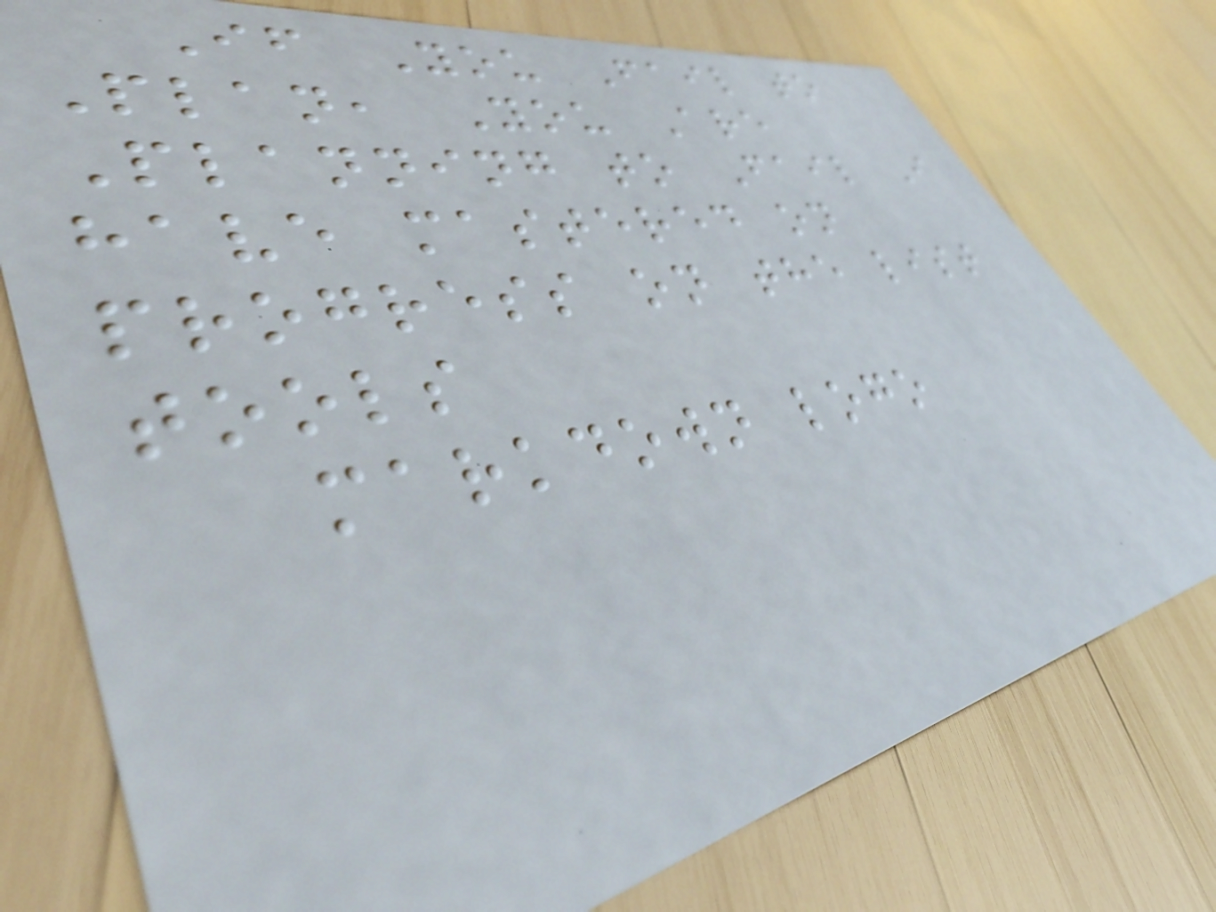If You Fail to
Plan, You Are
Planning to Fail I
have mastered on
progress on the list
tools
markdown logo
